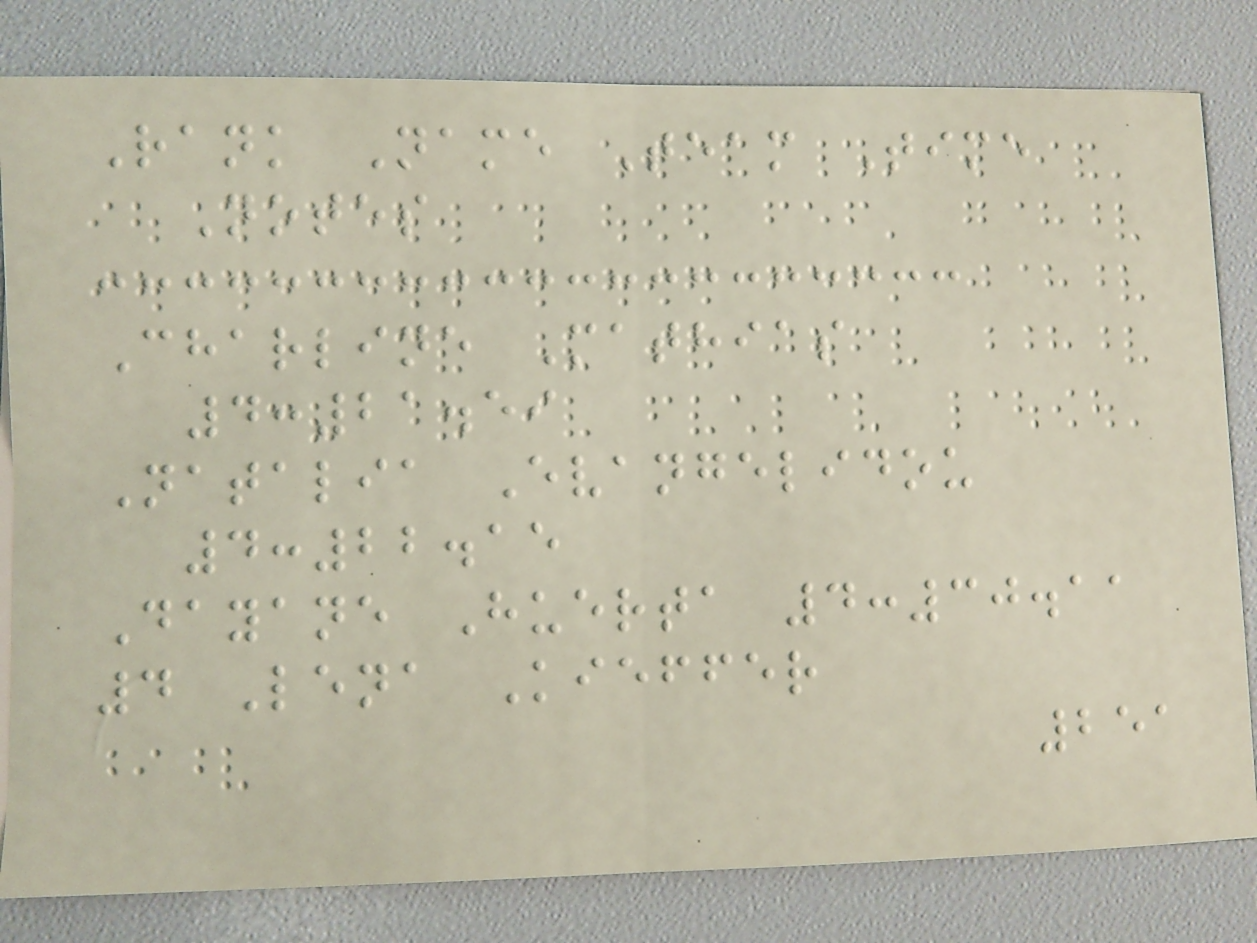Rank Name Team Time
Notes
Charline Mathias
4:21.59
Natalia Evangelidou
4:22.15
Dayane Huerta 4:30.11
4 Lena Kieffer
251
